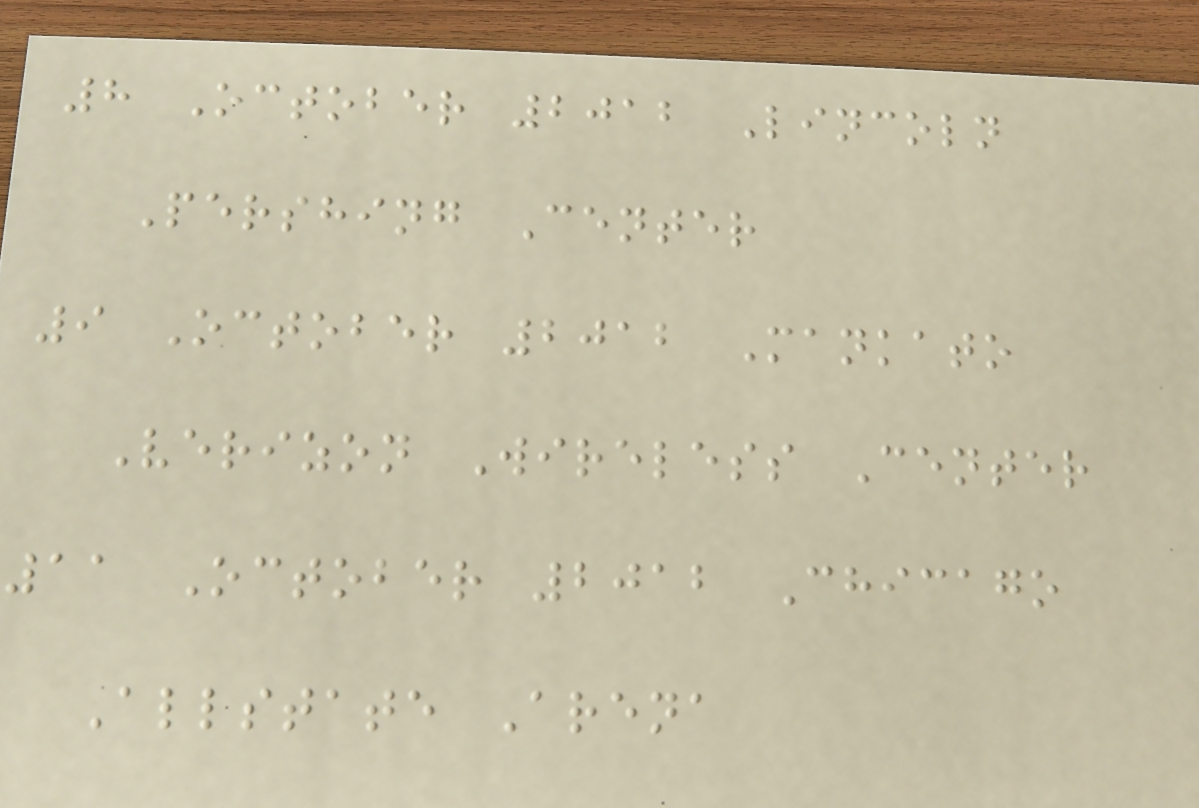8 October 2012 Lincoln
Pershing Center
9 October 2012 Mankato
Verizon Wireless Center
11 October 2012 Chicago
Allstate Arena
